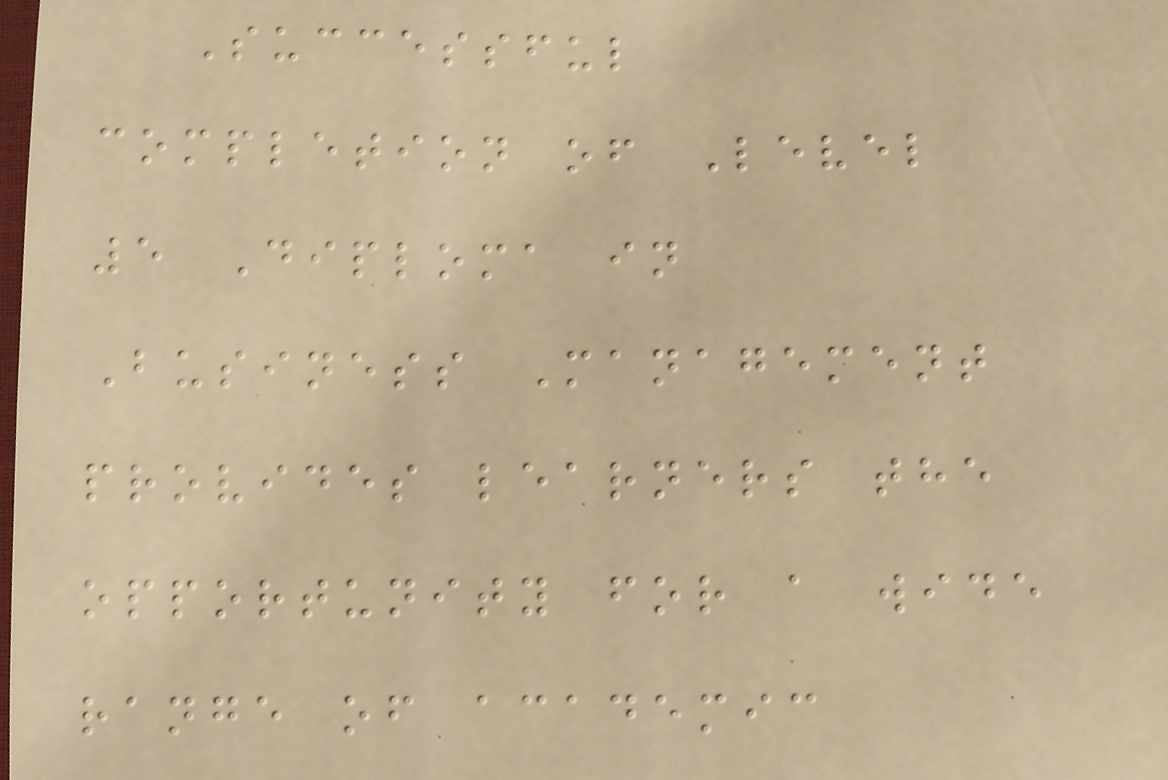Successful
completion of Level
5 Diploma in
Business Management
provides learners the
opportunity for a wide
range of academic
